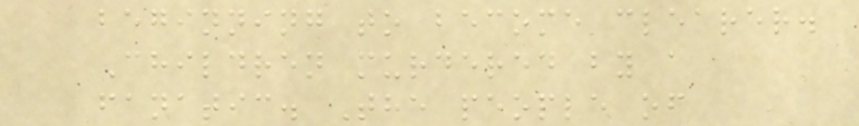beginning to become clearer.
Children murdered by a
fanatic. The people of
